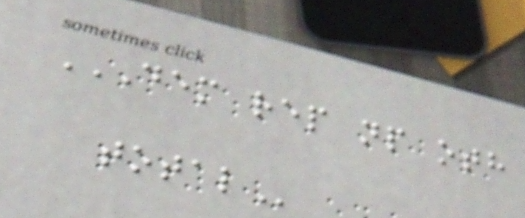DEM REP NP OTH
TOTAL
